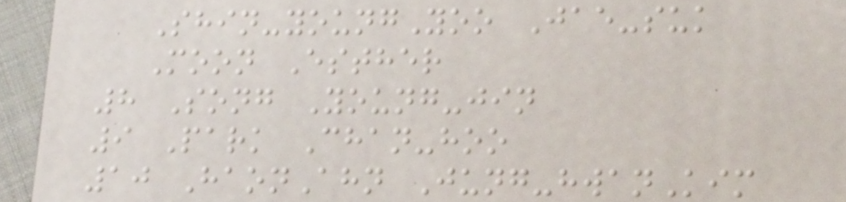Shin-youngYoo Jae-suk
Moon Esther
8 Song Young-jin
9 Park Chan-hoo
10 HaonAhn Jung-hwanKim
